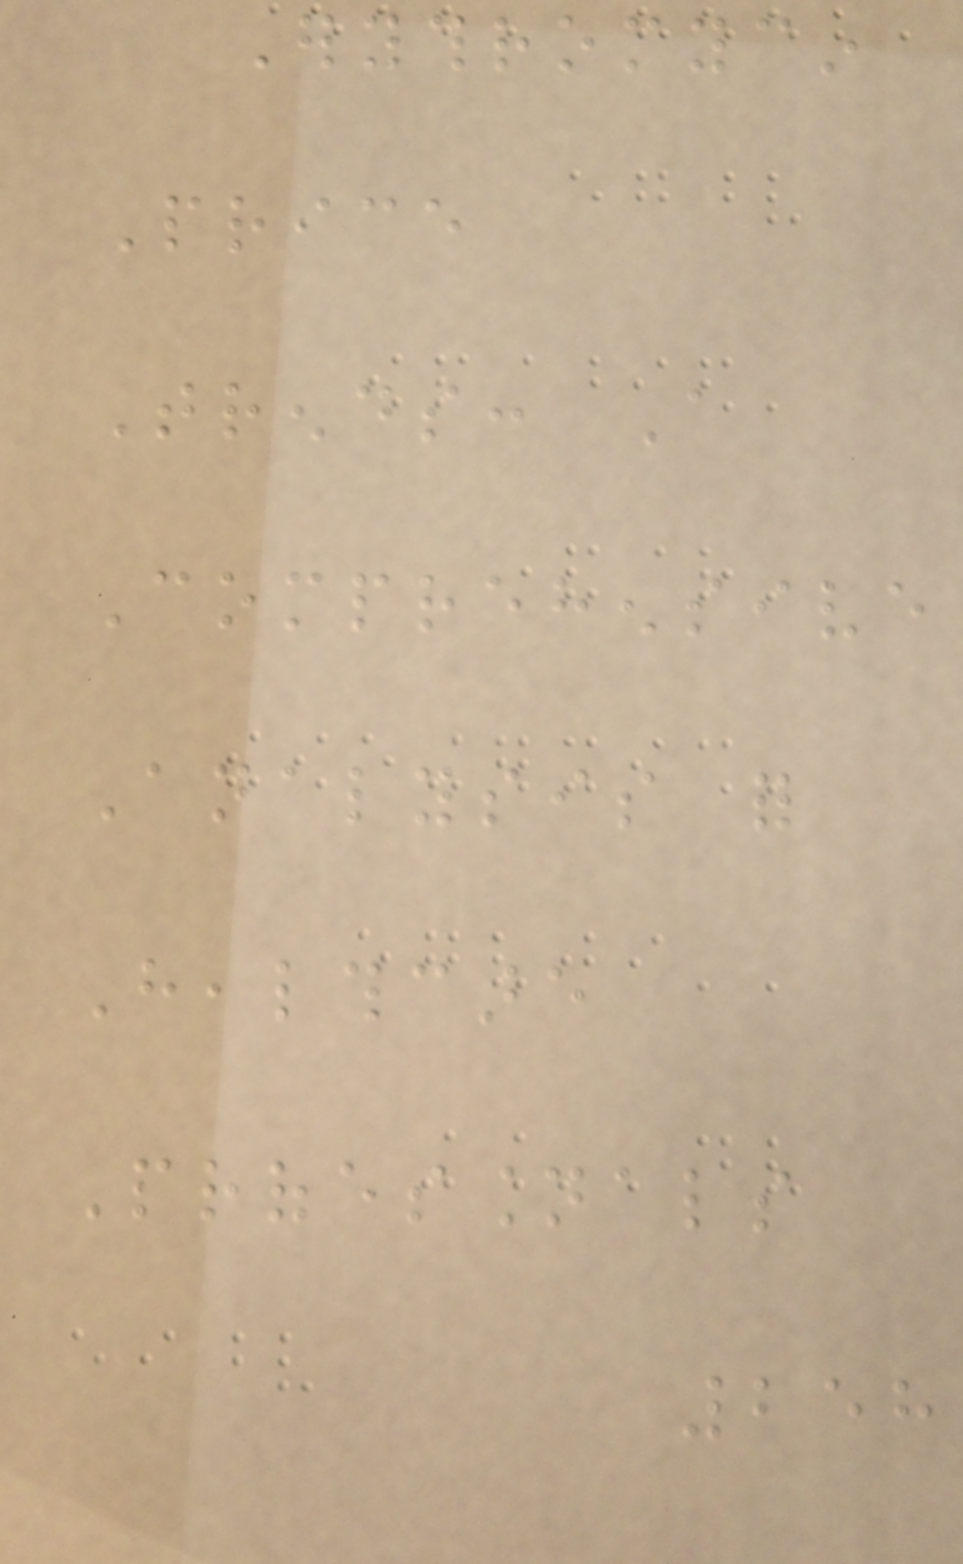Erythromycin
Price
Trends: A
Comprehensive
Analysis for
Healthcare
Professionals
258
